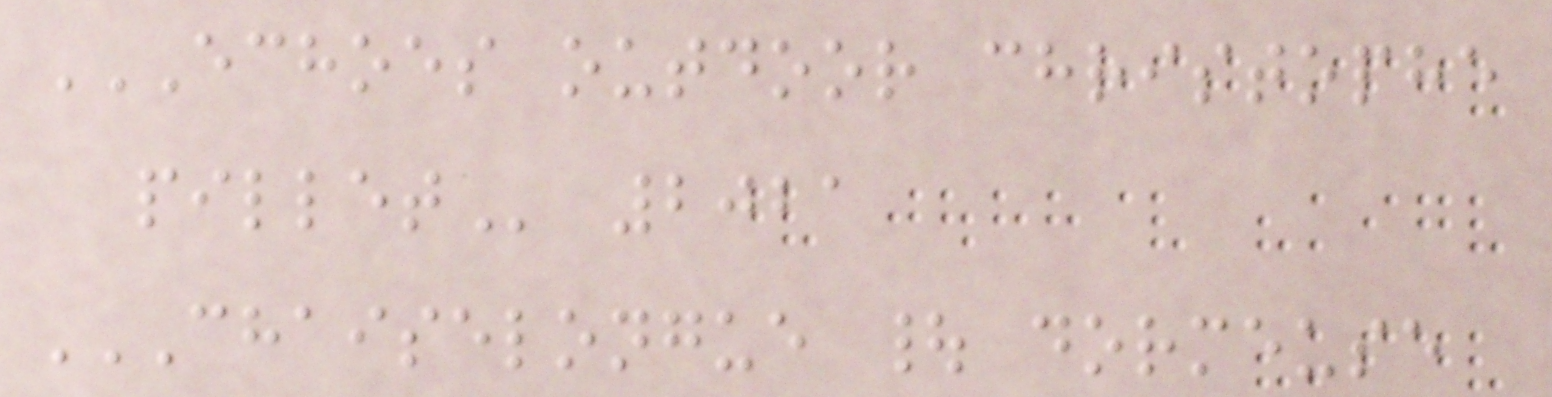ECHOES OUTDOOR CHRISTOPHE
PILLET 2021
CHAISELONGUE | DORMEUSE
